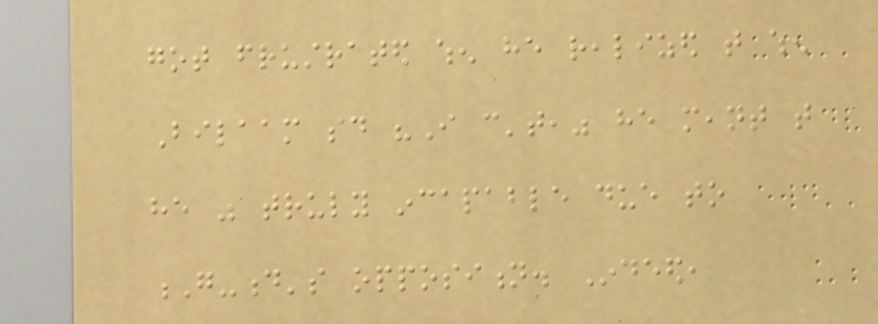got frustrated when he realized that when
Bilaam said "I can't," he meant that
he was truly incapable due to
G-d's opposition. Indeed,
